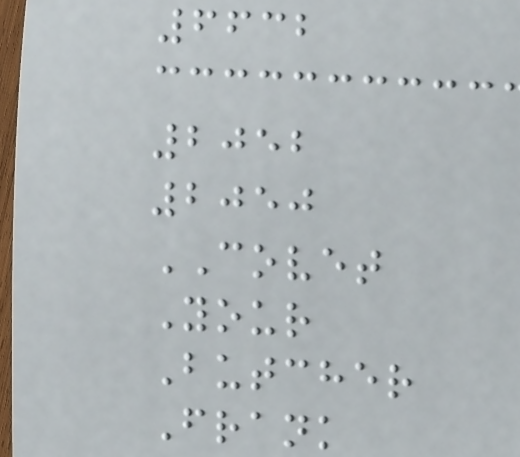6632
2052
2050
COVET
Your
Butcher
Frank
